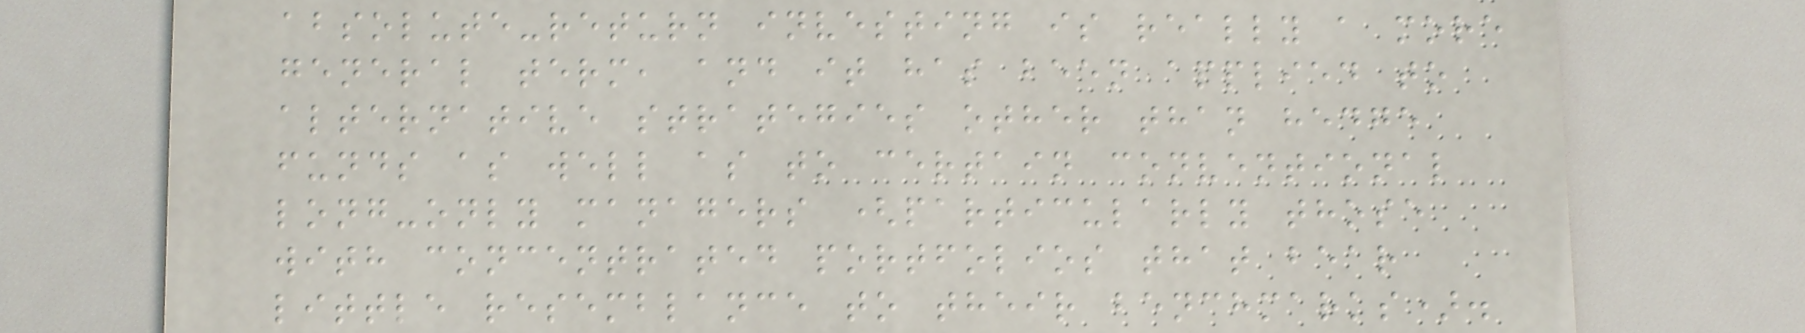absolute-return investing is really a more
general term, and it has been applied to
alternative strategies other than hedge
funds as well as to certain conventional
long-only managers (particularly those
with concentrated portfolios that bear
little resemblance to their benchmarks).
